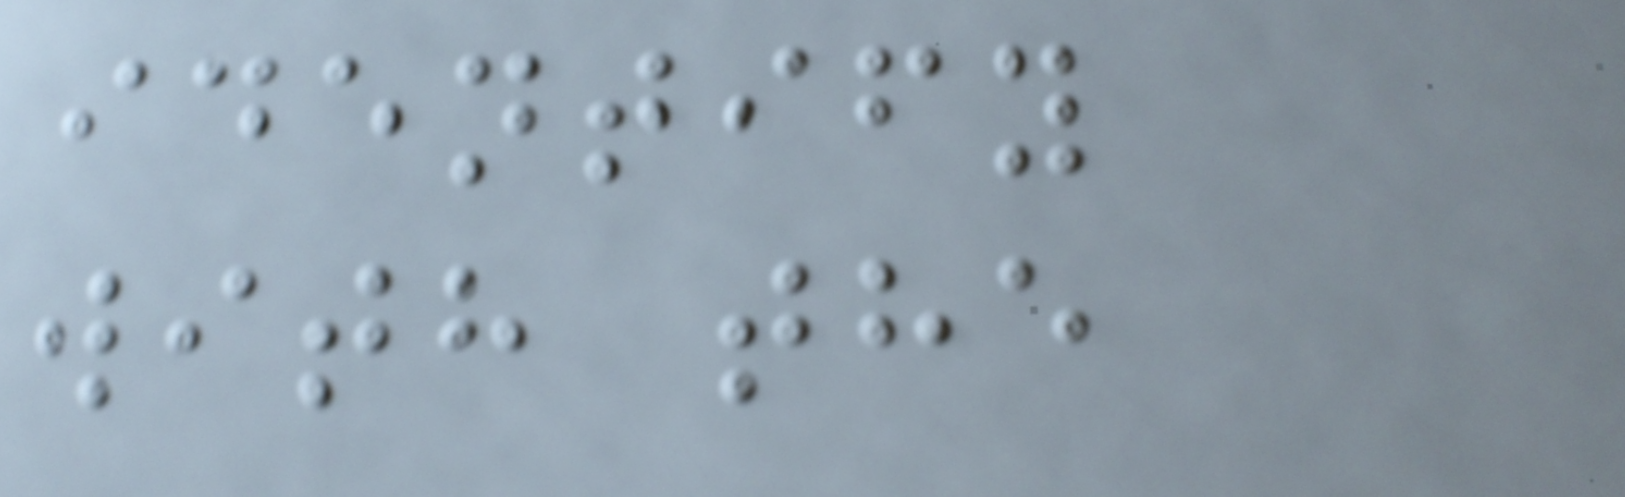identify
with the
